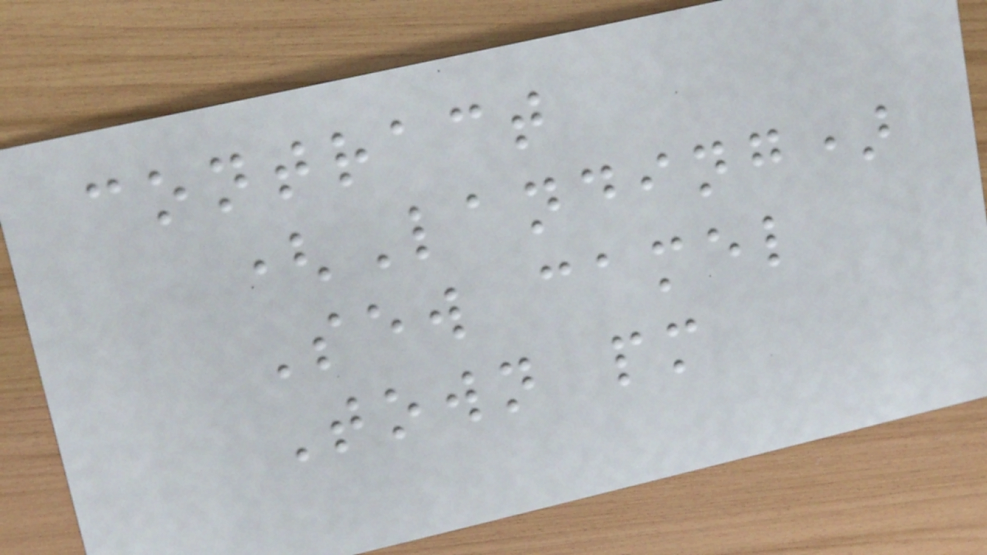contract
(Landing)
Sew camel
Town pm
